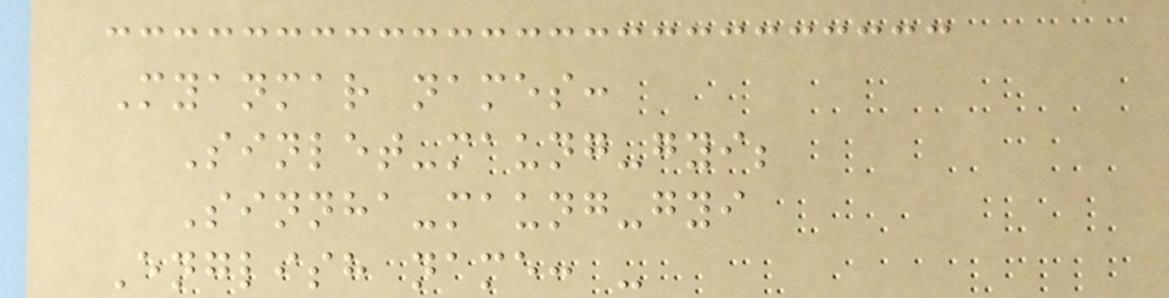Myanmar names:
Sinlet-maung-gyi;
Sinnha-maung-gyi
English name: -
